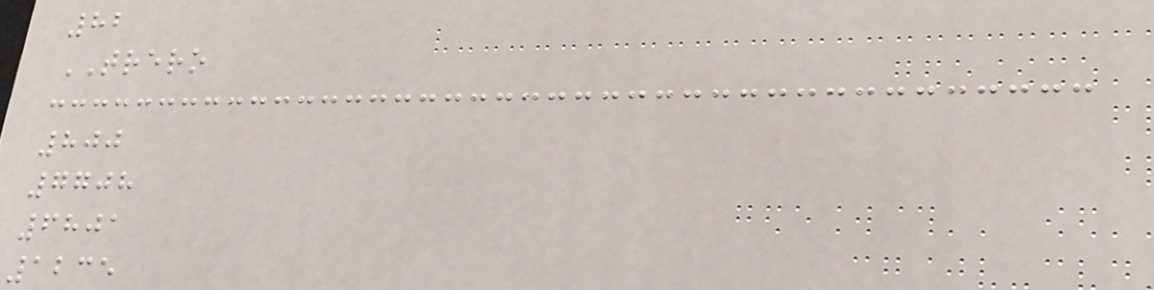82
TRERO
800
7708
6801
1235
